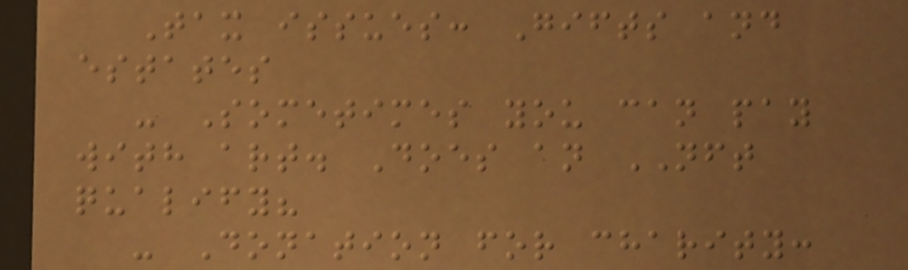Tax issues: Gifts and
estates
- Sometimes you can pay
with art. Does an NFT
qualify?
- Donation for charity:
